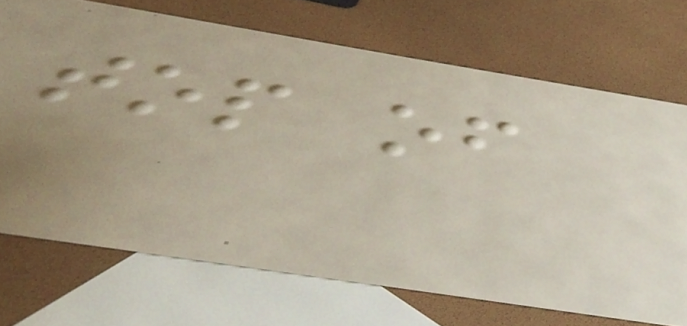top of
